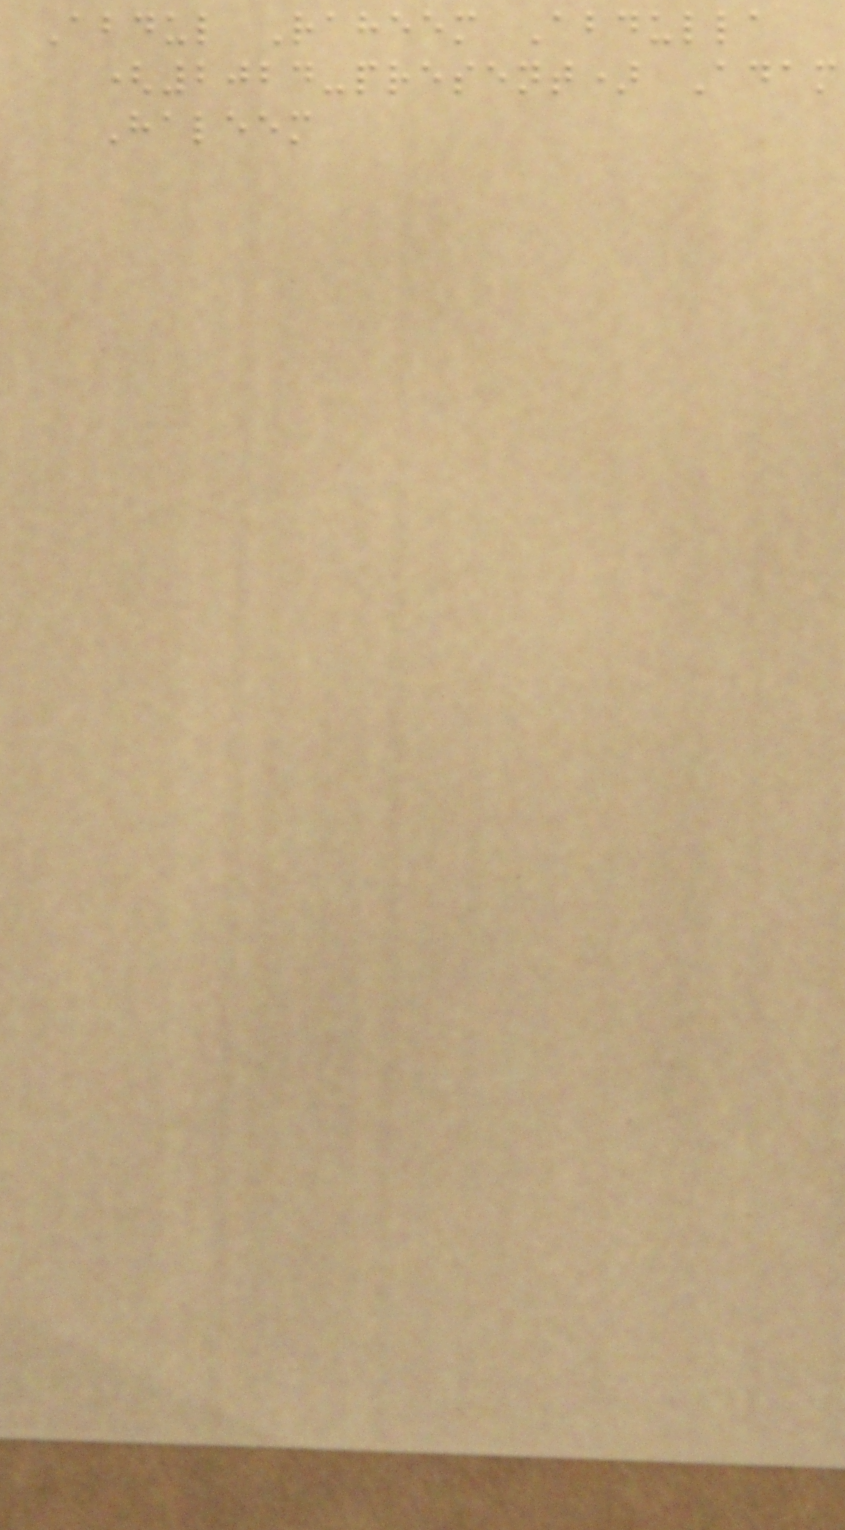Abdul Raheem Abdulla
(2024-present) Adam
Haleem
